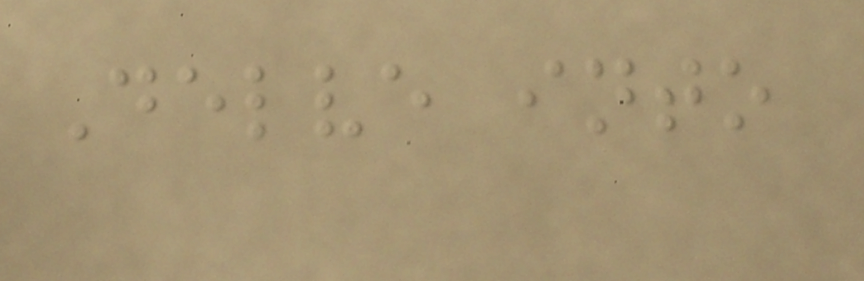Delve into
